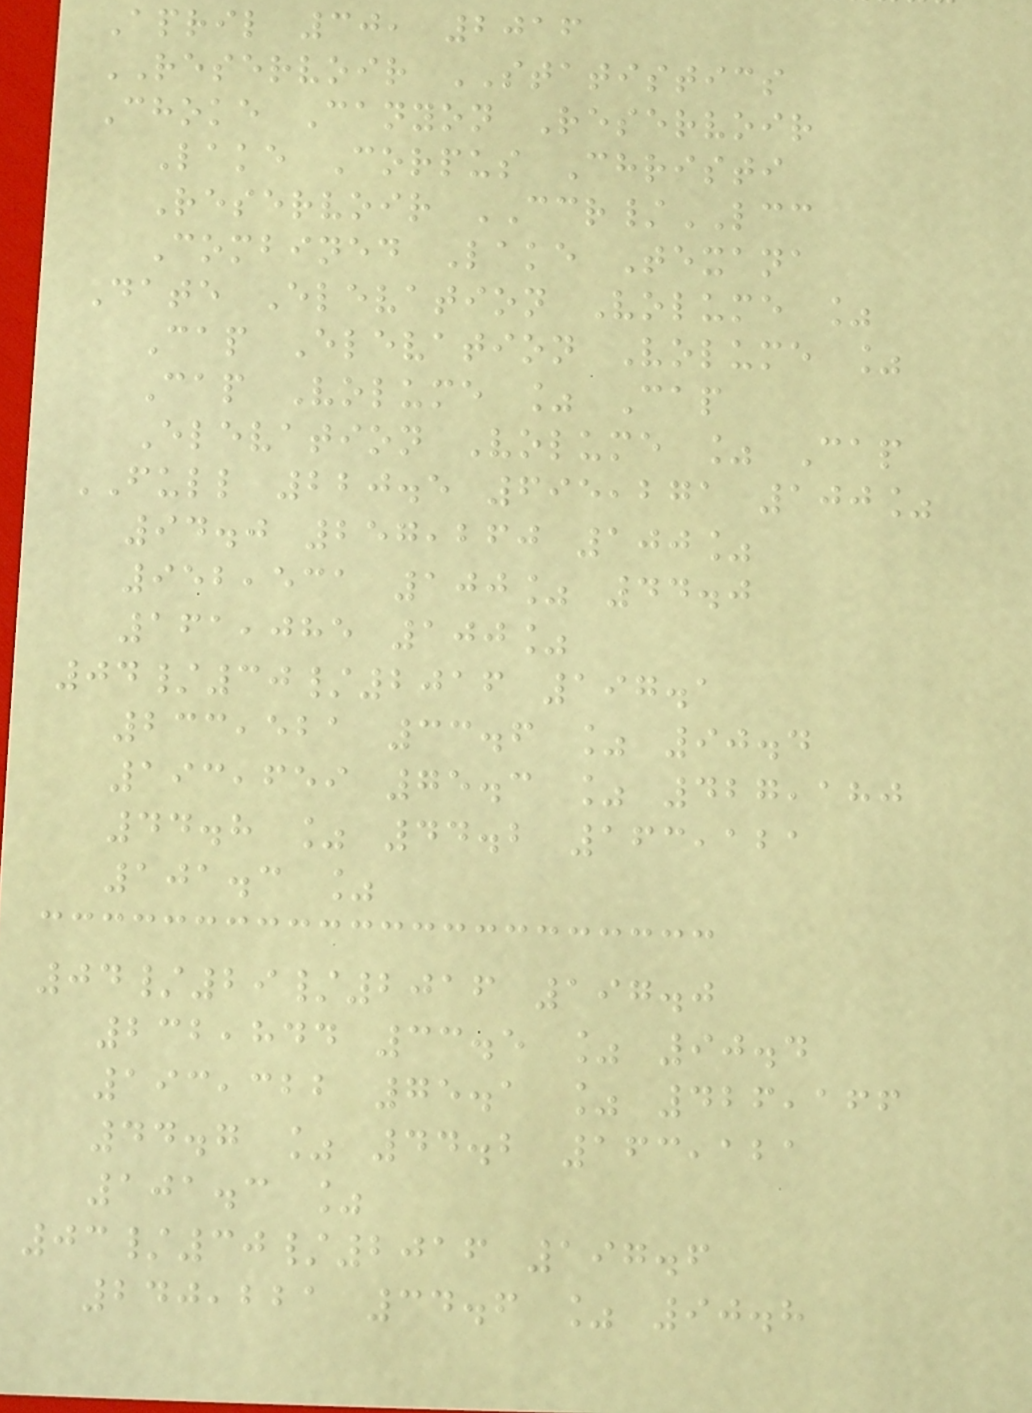April 30, 2016
RESERVOIR STATISTICS
Choke Canyon Reservoir
Lake Corpus Christi
Reservoir CCR/LCC
Combined Lake Texana
Date Elevation Volume %
Cap Elevation Volume %
Cap Volume % Cap
Elevation Volume % Cap
FULL 220.5 695,271 100%
94.0 257,260 100%
952,531 100% 44.0
161,085 100%
04/30/2016 197.1
233,521 33.6 % 90.4
193,659 75.3 % 427,180
44.8 % 44.2 163,121
101.3 %
04/29/2016 197.0
232,844 33.5 % 90.4
193,322 75.1 % 426,166
44.7 % 44.2 163,121
101.3 %
03/30/2016 197.6
240,221 34.6 % 90.8
